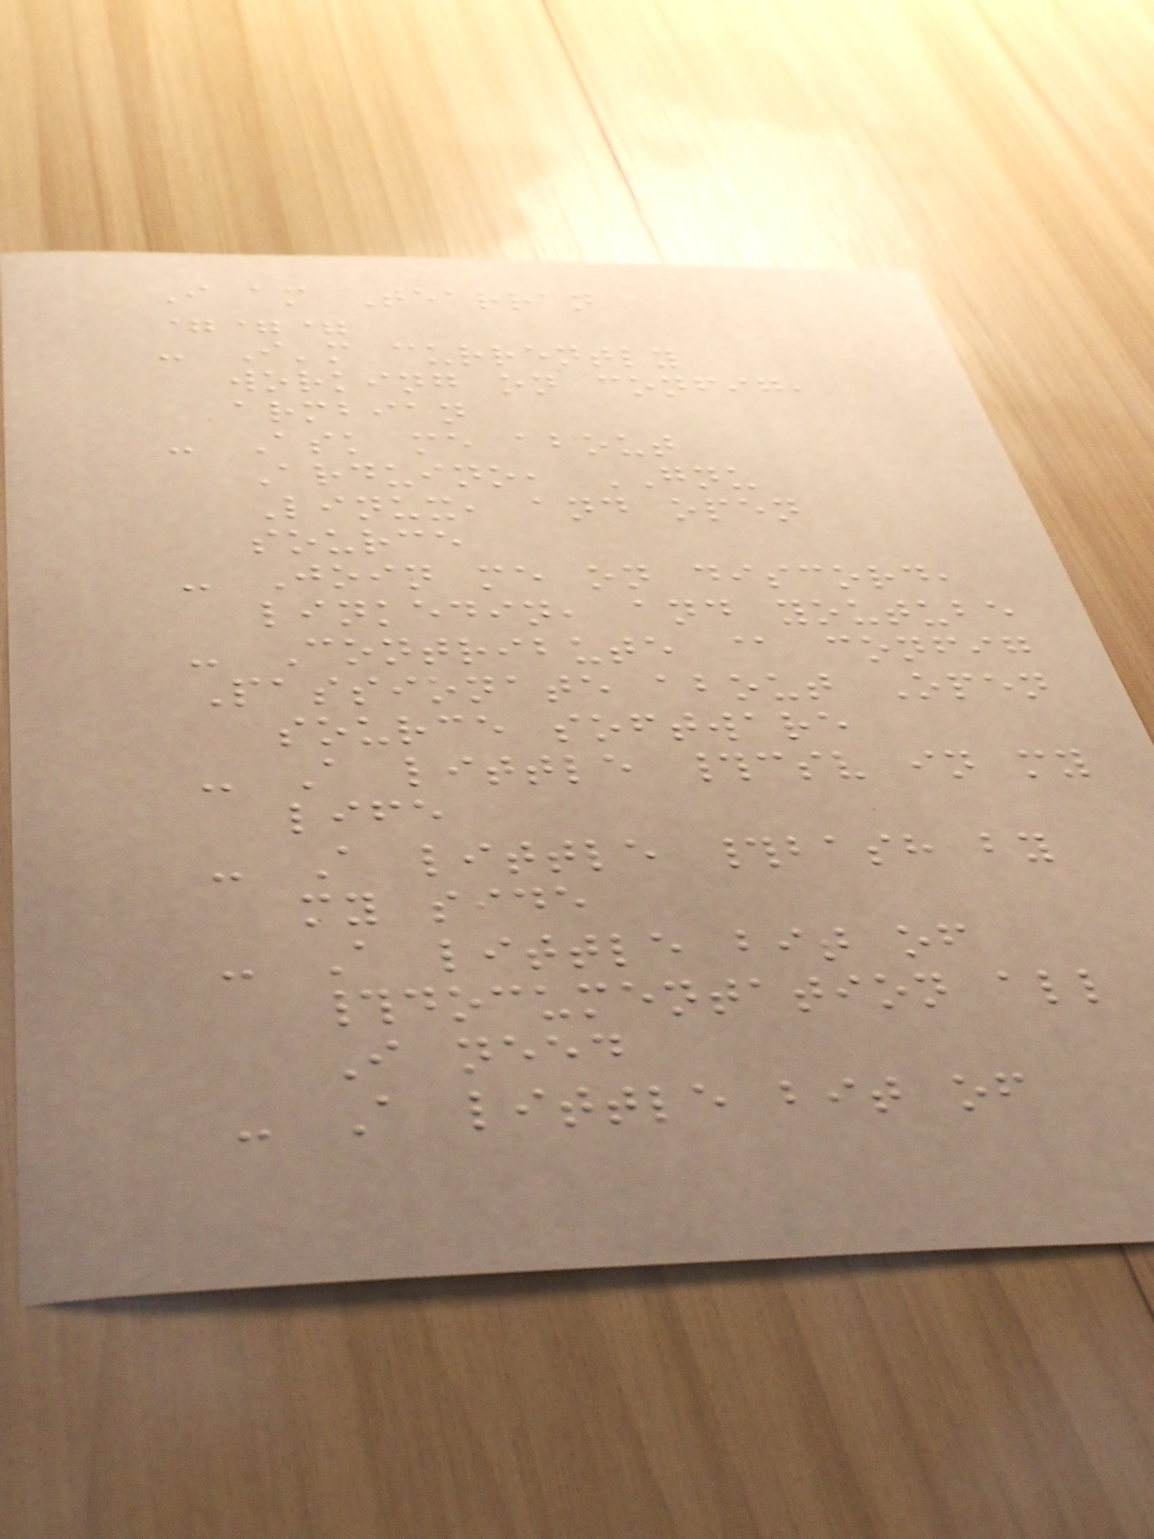I am Tearran
===
- I'm currently
working on config,
armbian
- Ask me about
Arduino, GNU
Linux, and open
source
- Join me on discord,
linkedin, and youtube
- Contribute @ config
Passionate about Open
source software
- A little #csv in my
life
- A little #bash by
my side
- A little bit of
#documentation all
I need
- A little bit of
